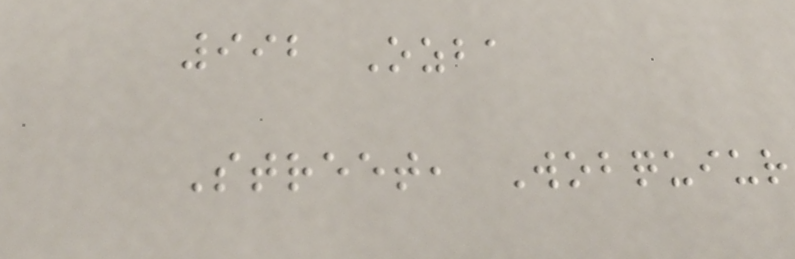992 Ozba
Street, Wobquiur
